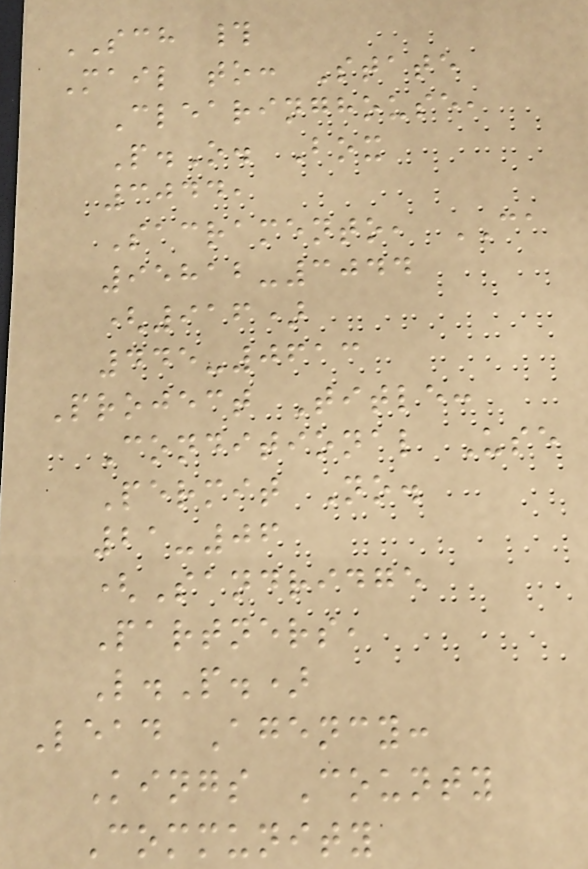SCH #
Mail to: State
Clearinghouse,
P.O. Box
3044,
Sacramento, CA
95812-3044
(916)
445-0613
Project Title:
Conditional Use
Permit No.
21-06
(Sandridge
Partners,
L.P.)
Lead Agency:
Kings County
Community
